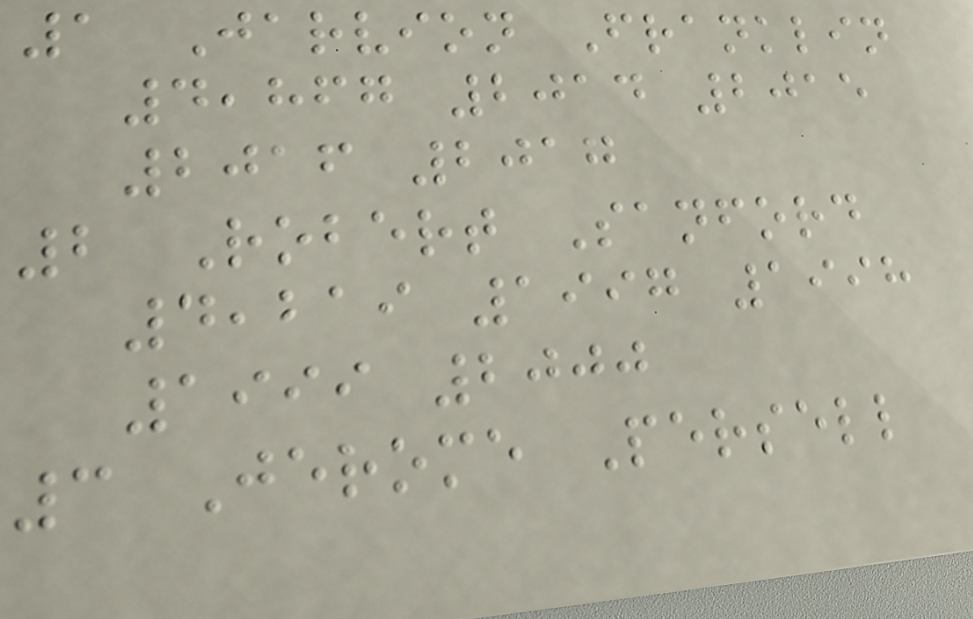1 Jarvion Franklin
4,867 2014 2015
2016 2017
2 Robert Sanford
4,219 1997 1998
1999 2000
3 Jerome Persell
